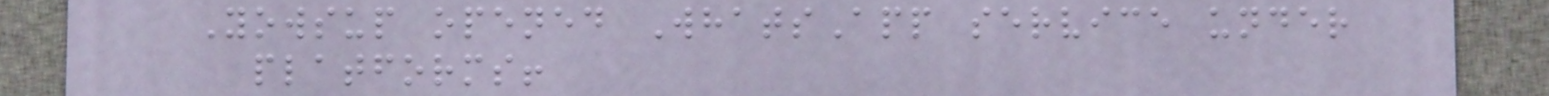Yowsup opened WhatsApp service under
platforms!
